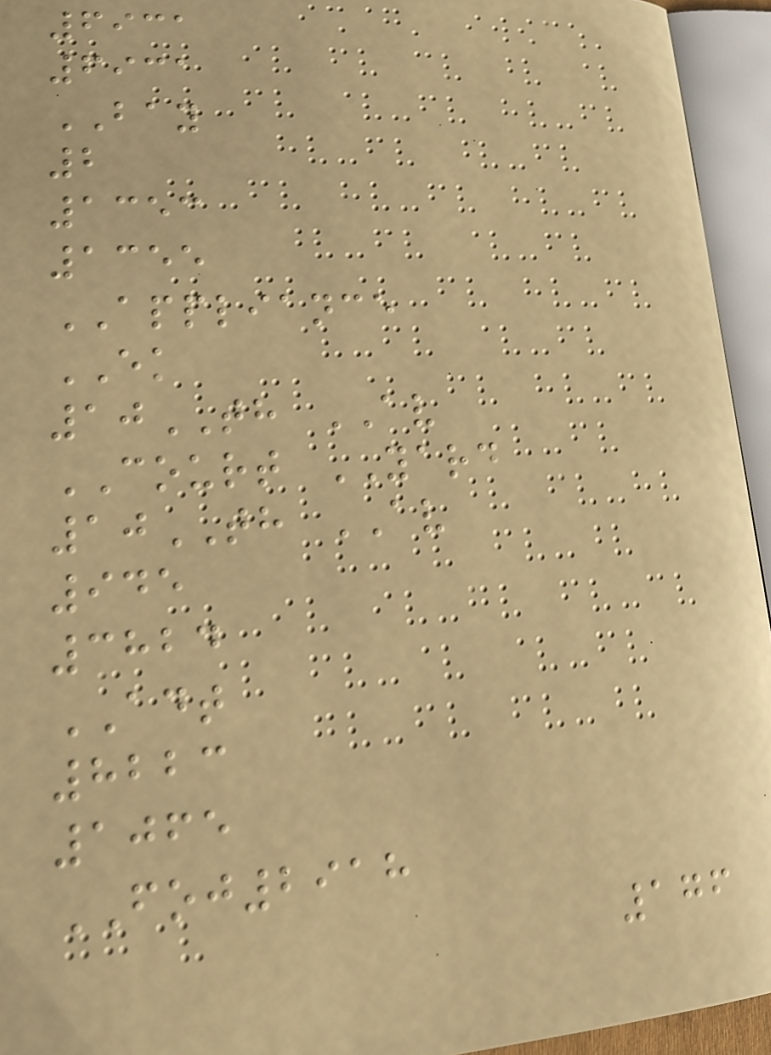6931
6931
BAY
2
1353
1355
APPLIANCE
EK
10TH AV
COURT YARD
10TH AV
945
3824
ADT
8223
1065
FOJ2918
176
